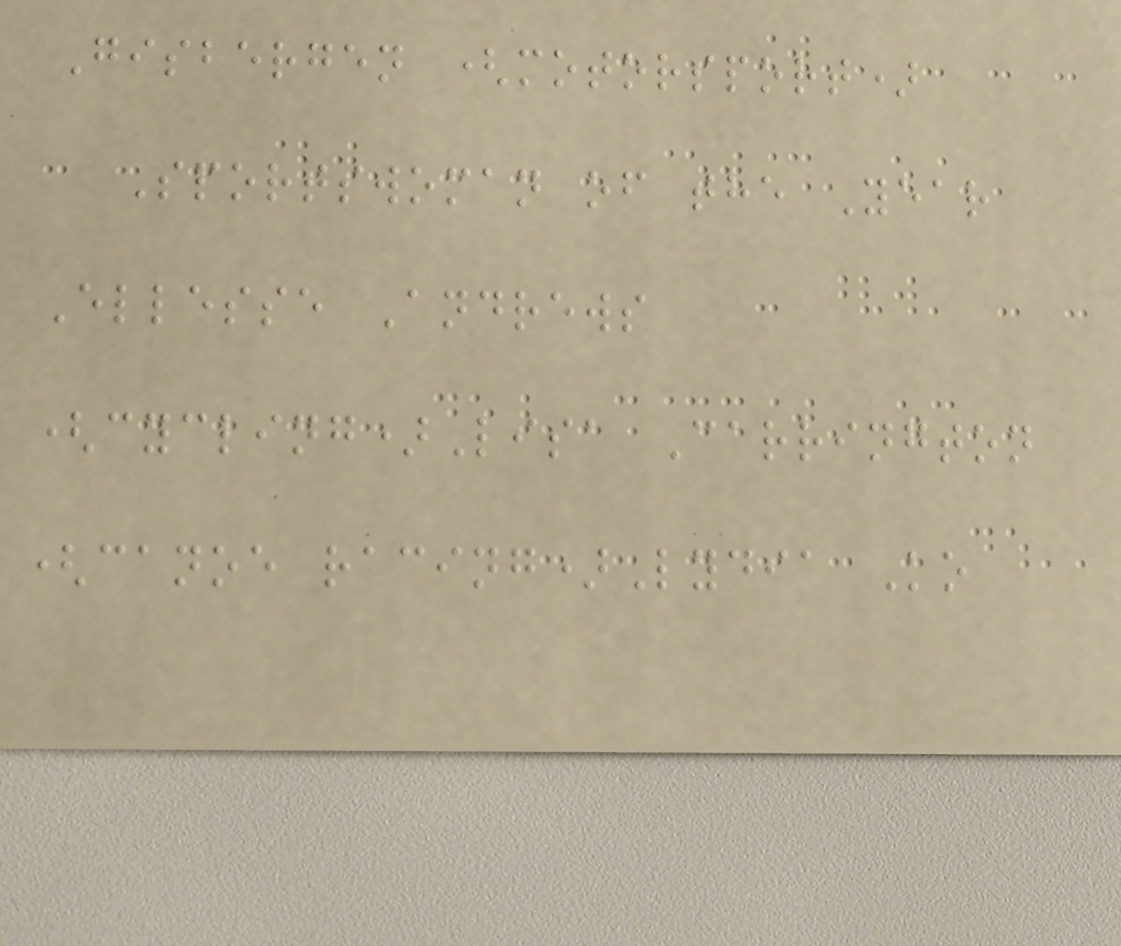Gisbergen (motorsport)
Sportswoman of the Year
Ellesse Andrews
(cycling)Lisa Carrington
(canoe racing)Lydia Ko
